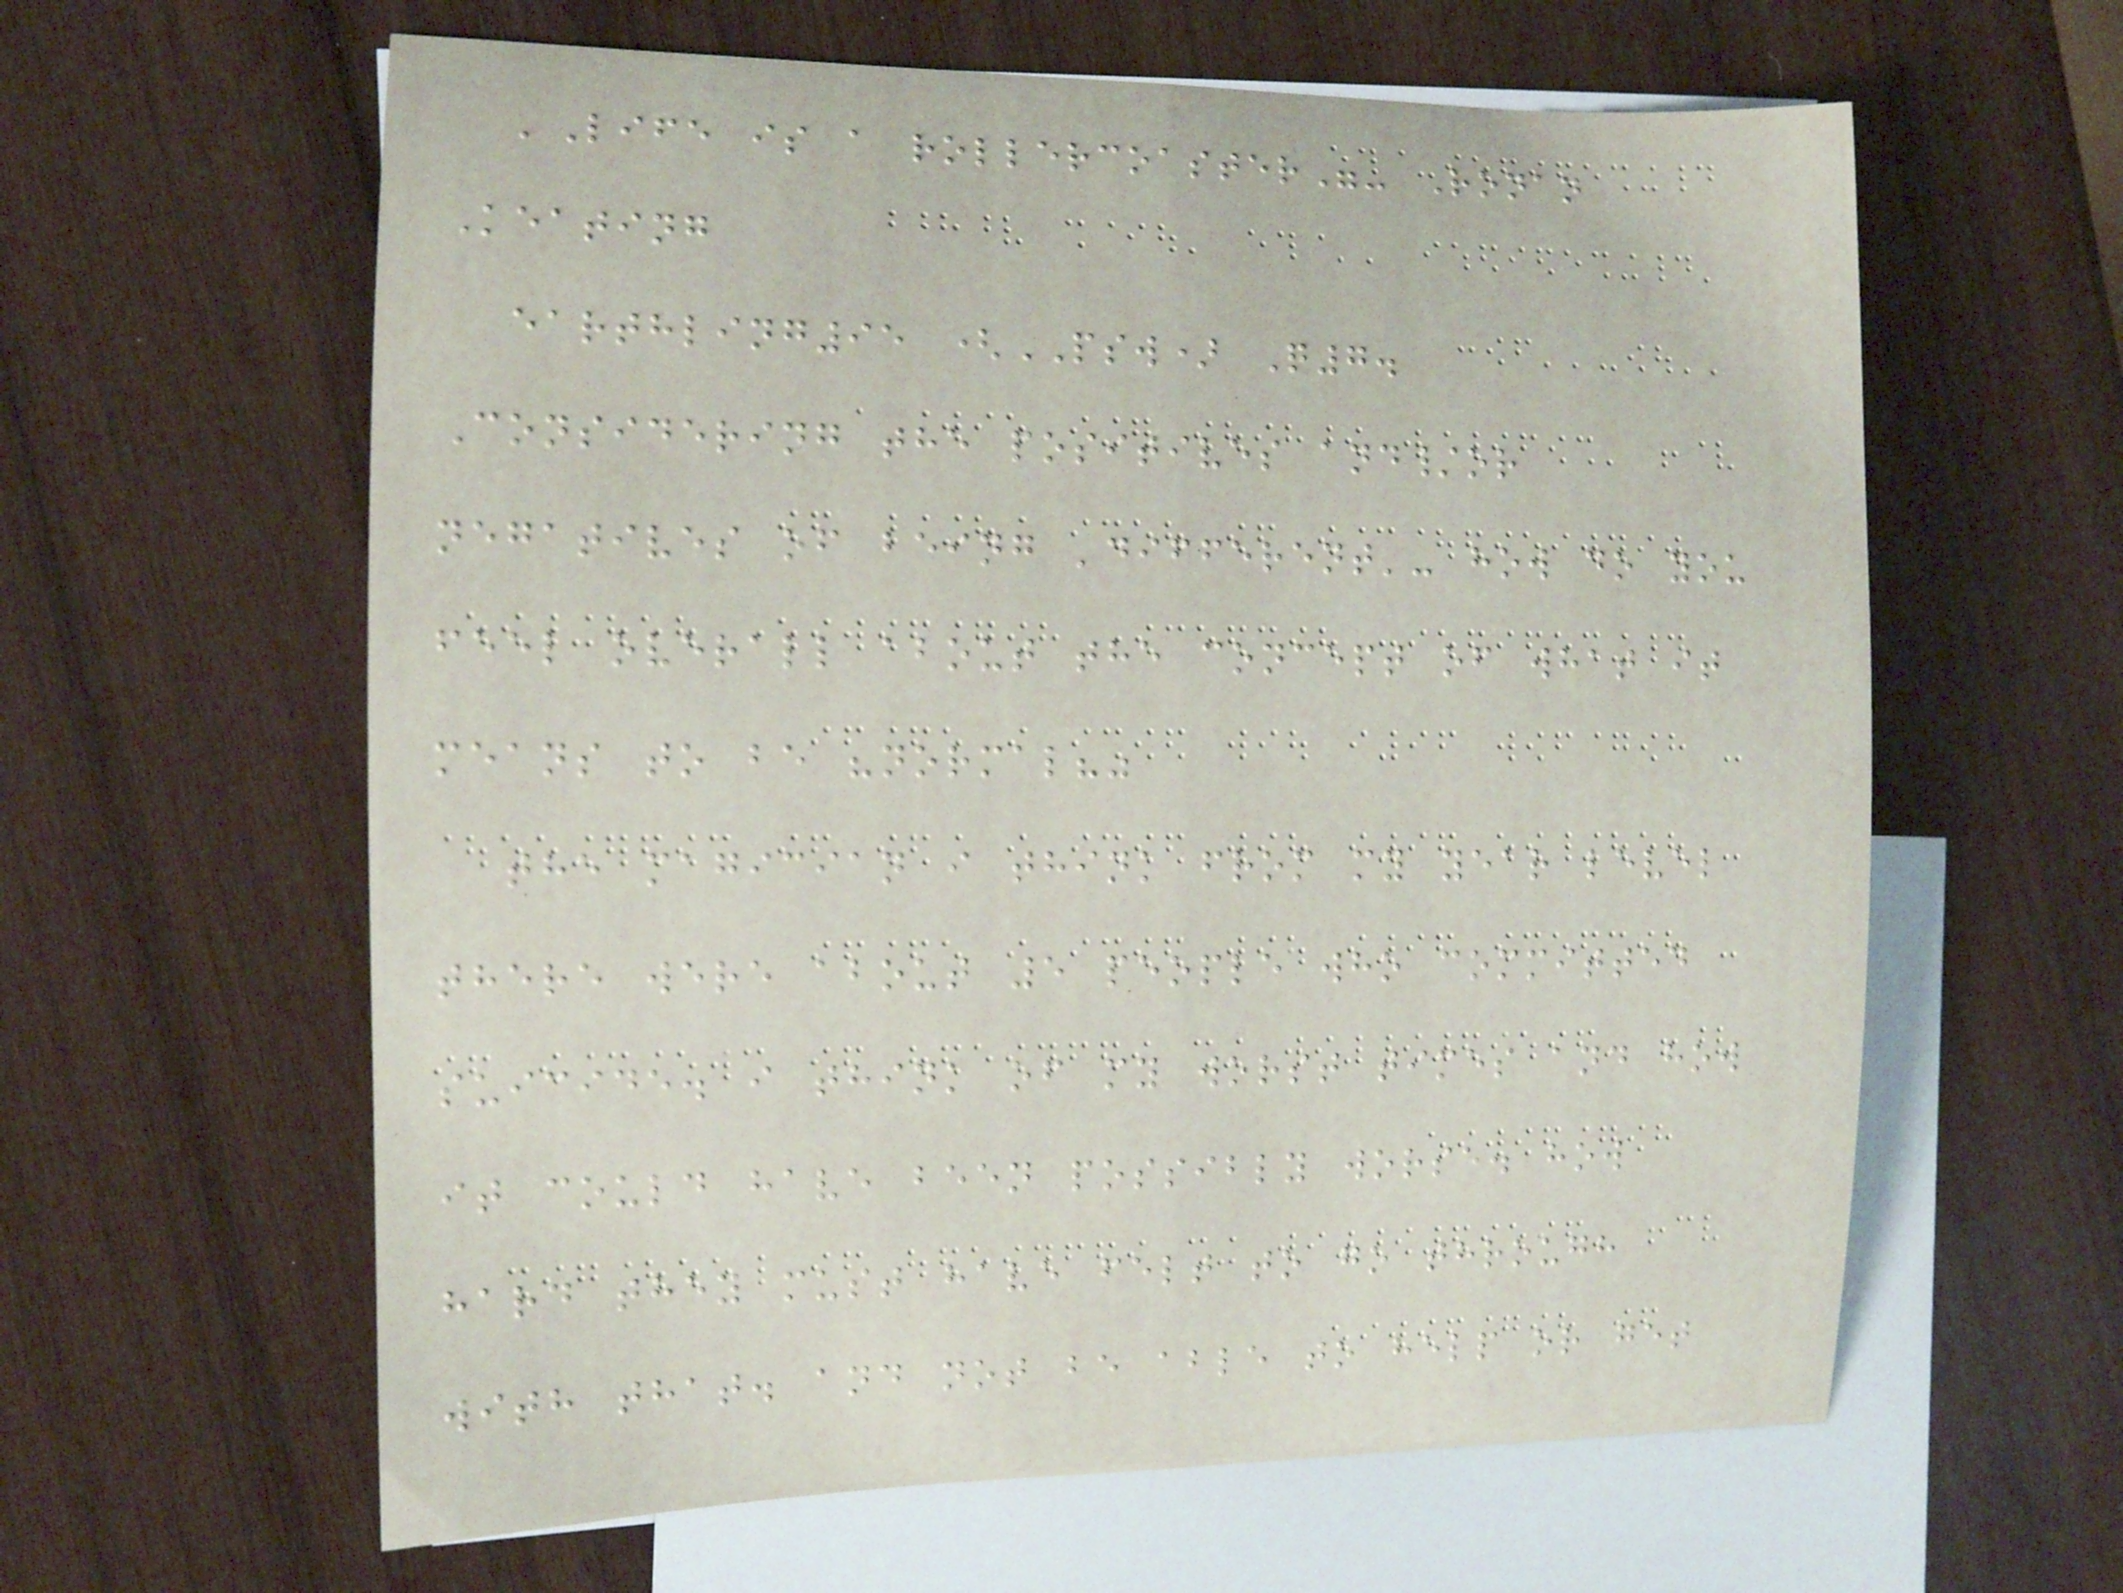'Life is a rollercoaster"- Ronan
Keating
earthling95 (PSW) Q7.
Considering the positives and/or
negatives of being 'different'- how do you
feel overall about the concept of what it
means to be "normal?"
the magician i think from my year level
there were about 5 people who committed
suicide. i think of my worst times and how
it could have been possibly worse. how
hard they must have felt to go through
with that. and not be able to help or get
